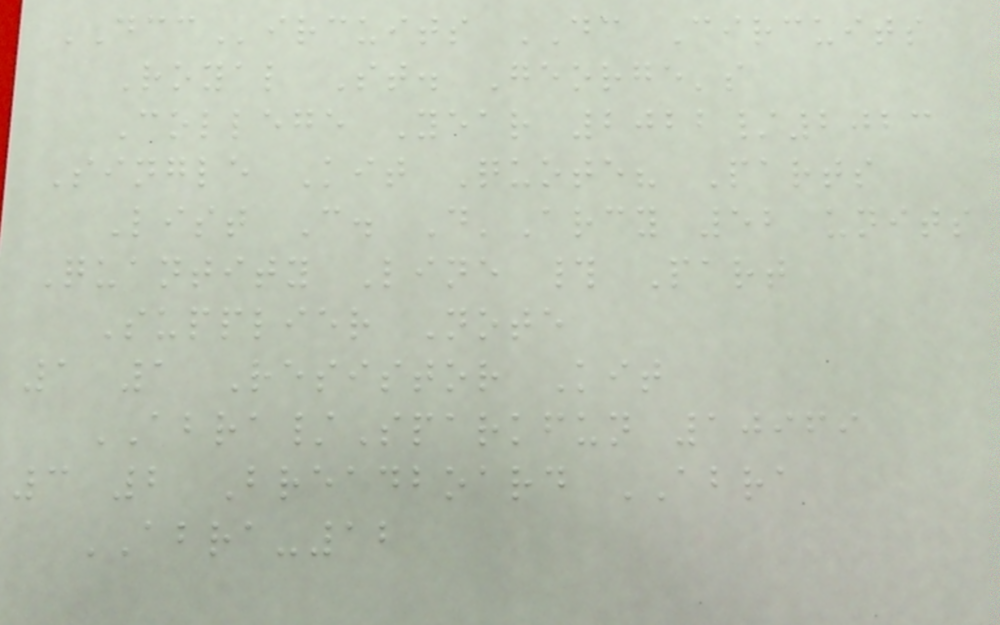DCCircuits DC Circuits
Royal St. George's
College Year 2022/2023
Single Kit Quote? Parts
List C. D'Arcy 52 units
Quantity Line # Part
Supplier Note
1 1 Resistor Kit
ABRA/Sparkfun 10969
3 2 Breadboard ABRA
ABRA-12
